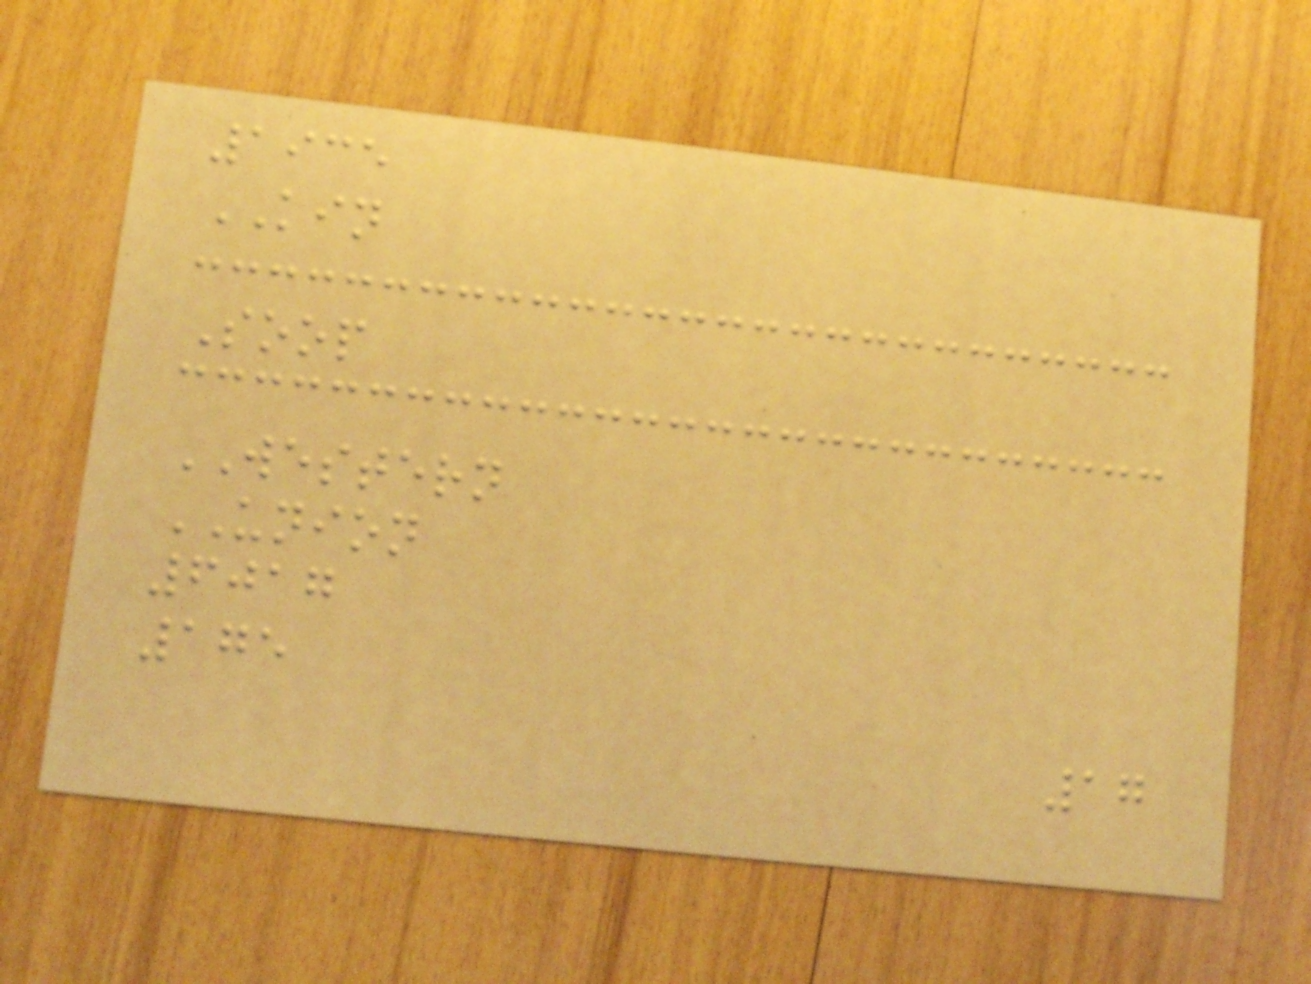1935
KIN
Soop
WESTERN
UNION
6017
175
17
